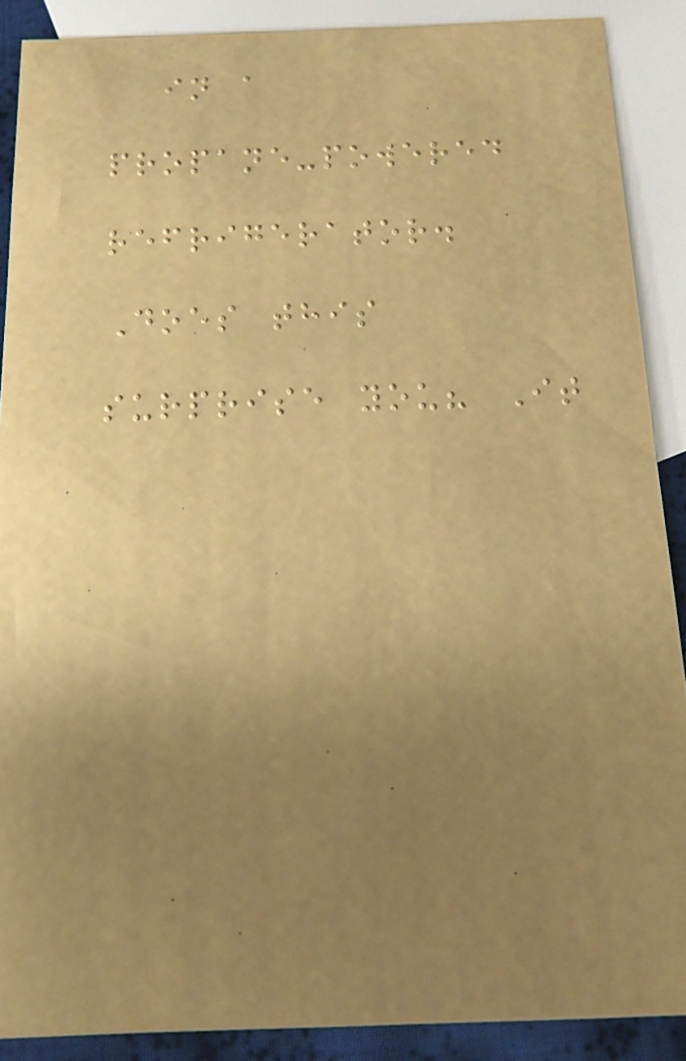in a
propane-powered
refrigerator.
Does this
surprise you? It
